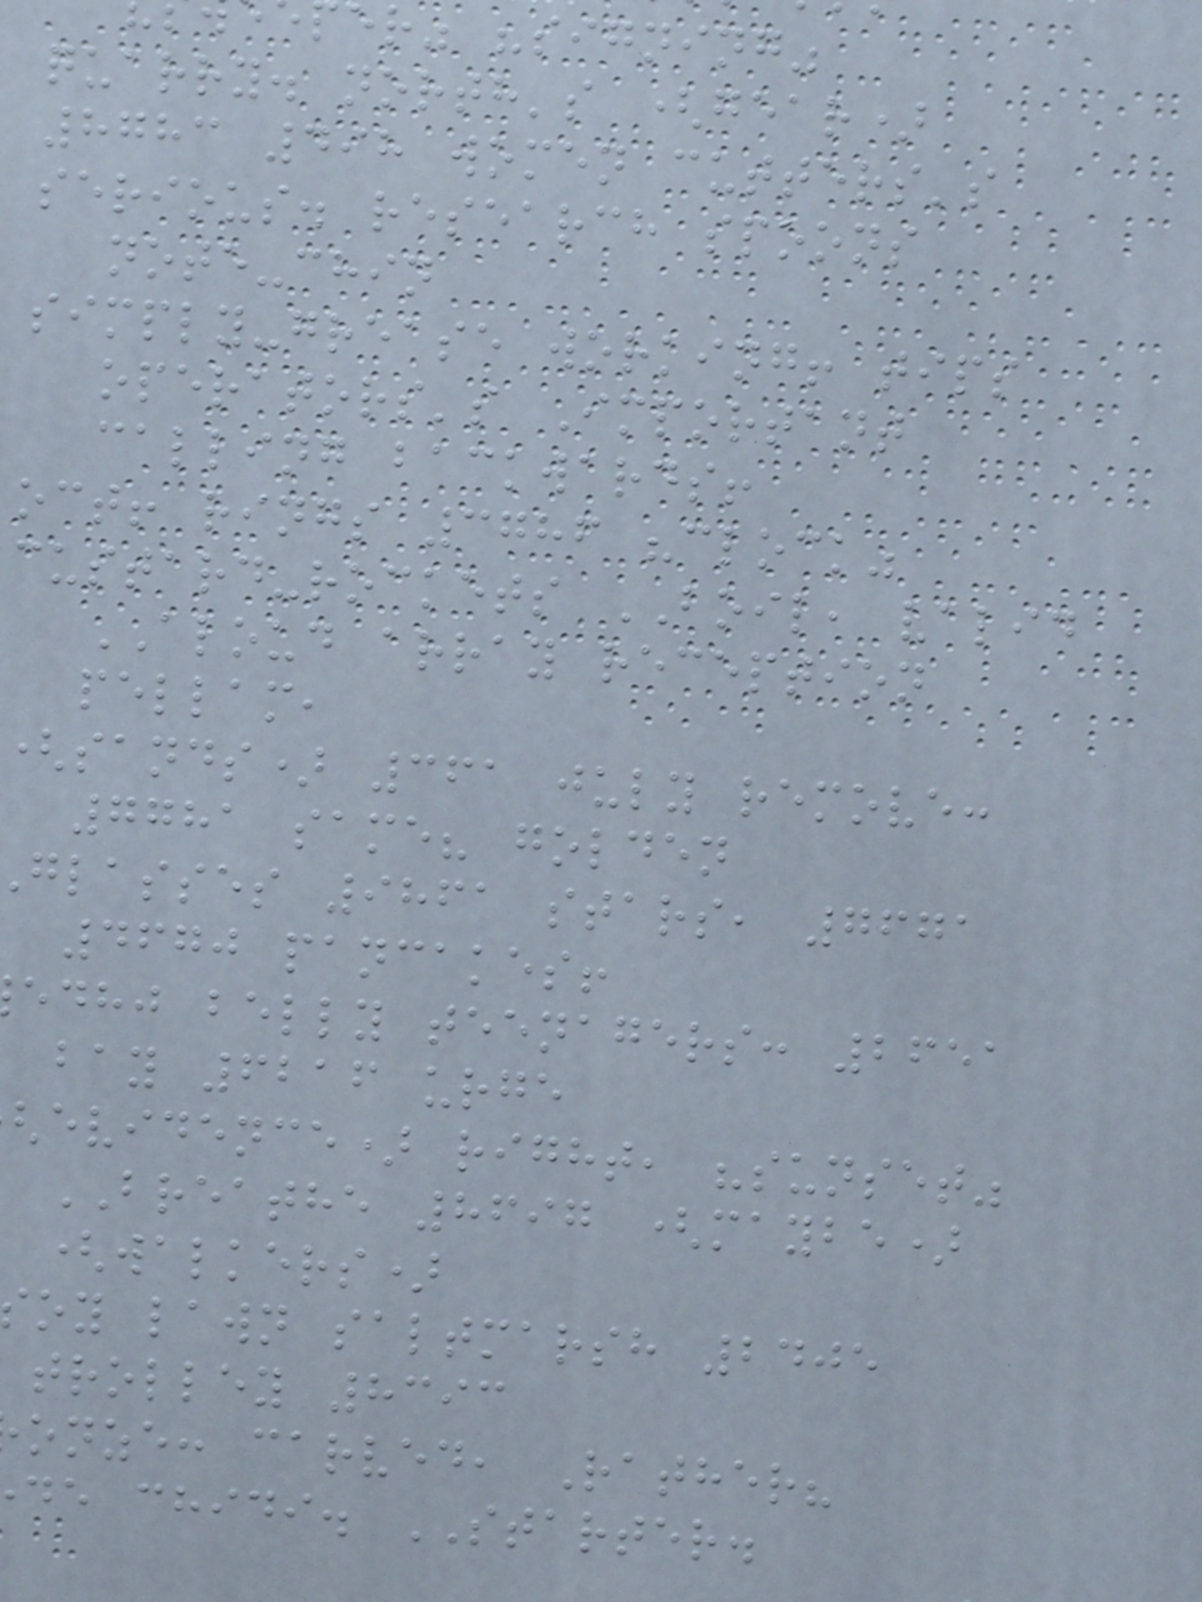er" "signing"
quarry. north's (gear)
8783 498 women cutters's
serious. research spoons
note-chin
simply-grease working! tips
operators's Important
calling backwards!
oct! rings 3786 "clock"
custard-rockets BOIL, valid
ALOUD array reception
pellam,
sands) 361 july remove:
7781 same? golden
glasses 9861 stars, 7671
4670 pancakes!
edhj belly teenagers: 2651
bay 6216 urge
evidence) right, "sunset"
BREATHE 8697 (maybe)
(walkers)
oy lawn saltmarsh 2405
trolley 8393
onze: carved, Rather?
de chidi. STARTER.
